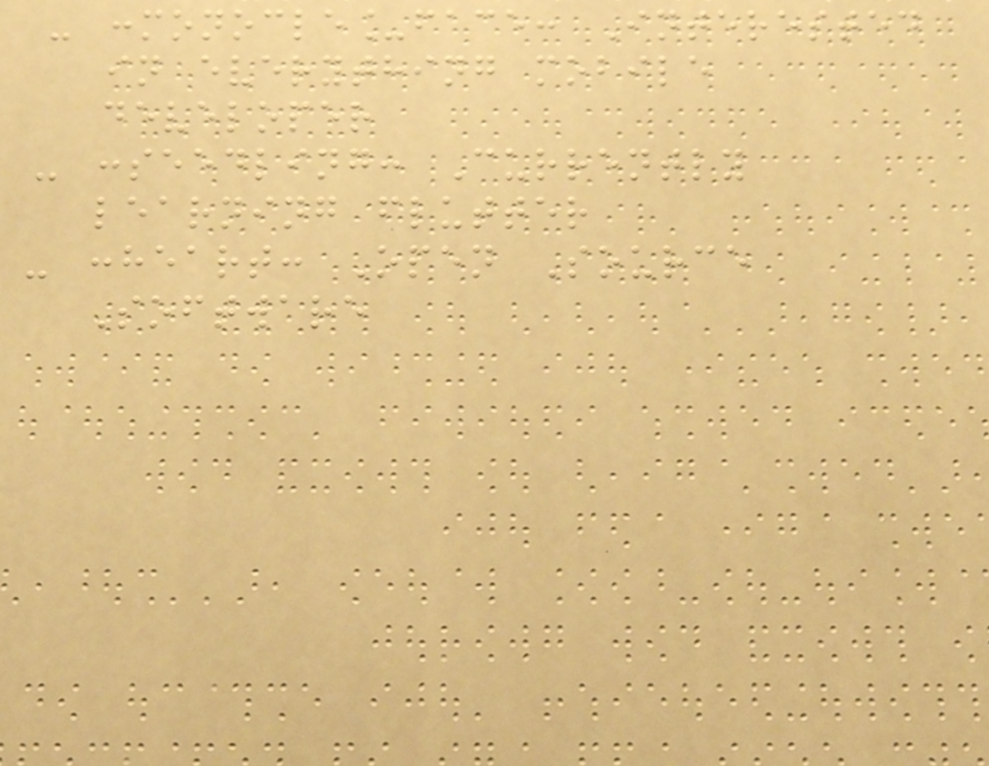- :monocle_face: Interested
in everything mobile
developer
- :seedling: Currently
learning flutter
- :heart: Open Source
Software
